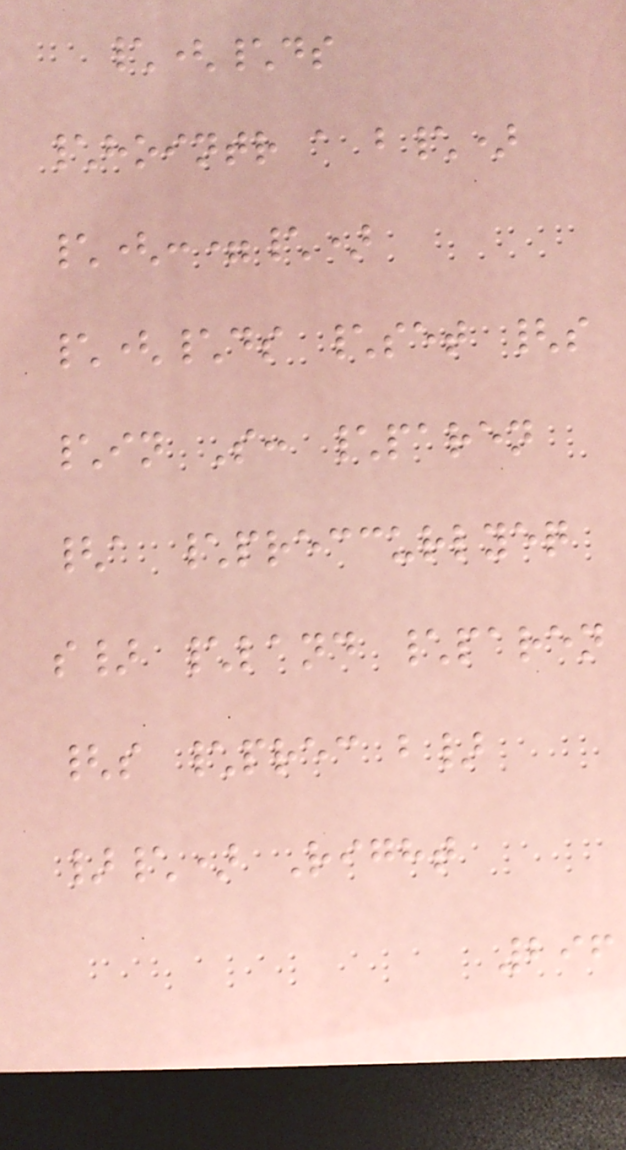\(\ds
\hointr a b\)
\(:=\)
\(\ds \set {s
\in S: \paren
{a \preccurlyeq
s} \land \paren
{s \prec b}
}\) Right
296
